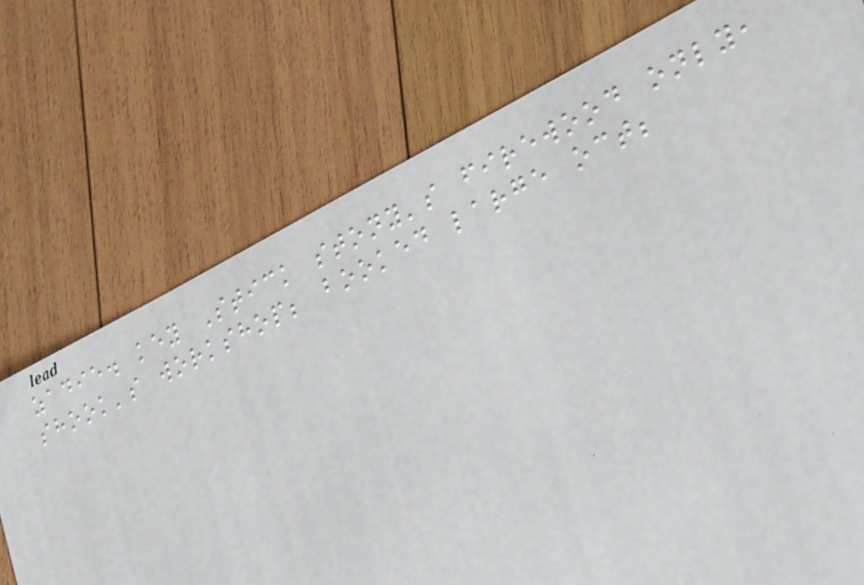zadie. key Stick stony's firewood only,
shook's workshop; booked large oct;
